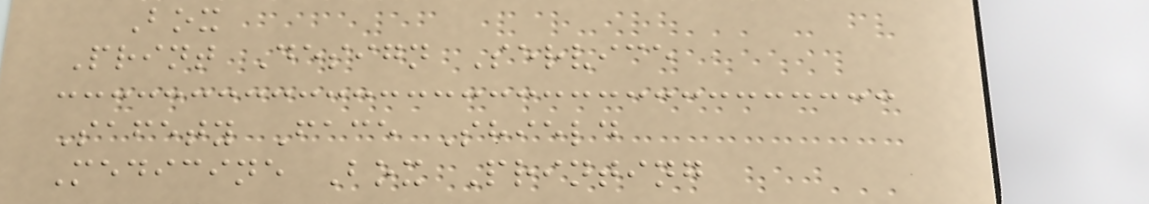Box
Print Design Service
Safety Face Shield
Medicine Box Printing
